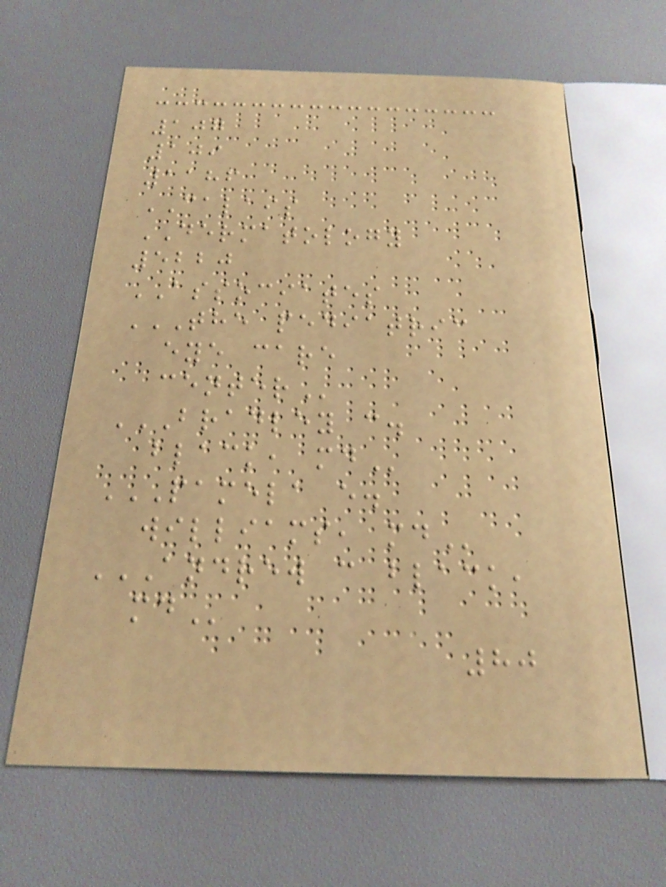107
109
1186
CALAIS
DERMATOLOGY
5220
ASSOCIATES
THE PEDIATRIC
EYE CARE
CENTER
BRADLEY C.
BLACK, MD
PAMELA E.
WILLIAMS, MD
ANDREW C BLACK,
MD
80
